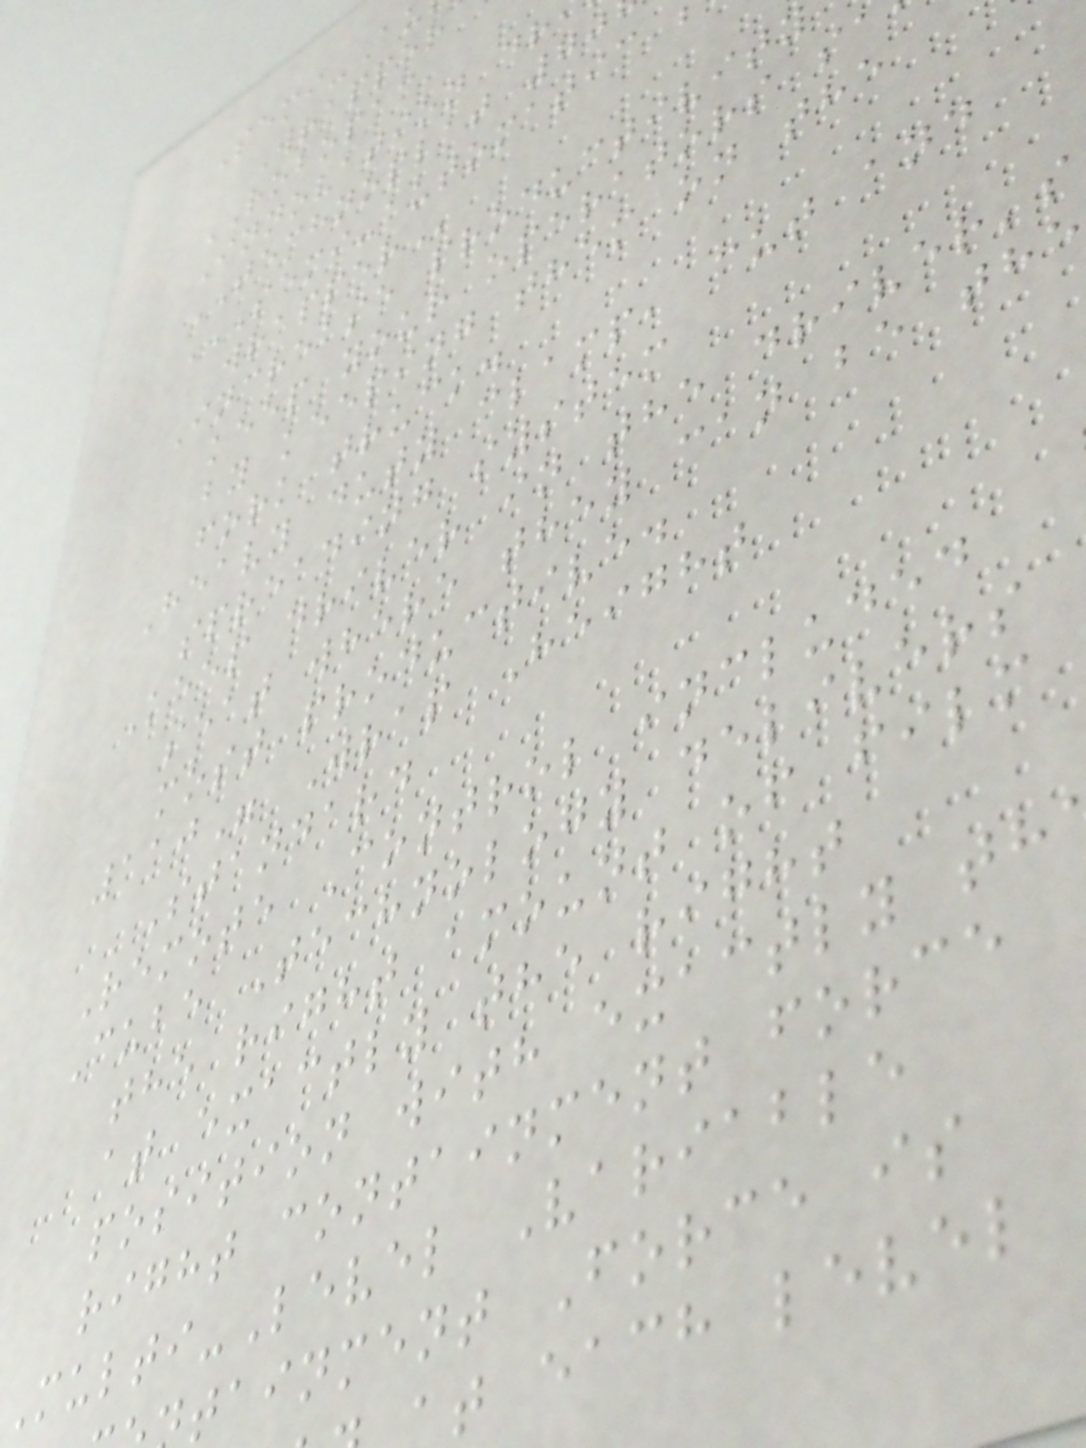Semi-A
Wrapper
ROBOPAC
Innovation dr
TECHNOPLAT 70
Increase productivity
keep your operators sa
by keeping them on the
fork truck.
Heavy duty clamp, cut and
spreading system
Keep driver in the driver's
seat where they can be the
most productive.
110" Wrap Height
Standard
Remote Control included
Cube Technology delivers
the right amount of film
at exactly the right
position with exactly th
right containment force
Multi-Level Variable
tainment Force is
t each level
